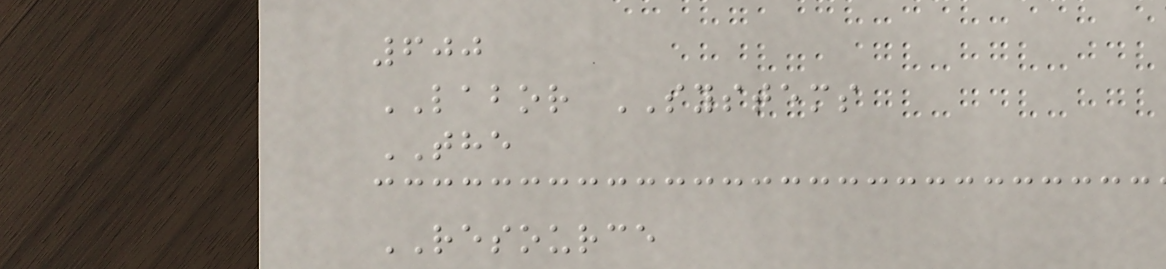600
LABOR SYSTEMS
THE
RESOURCE
